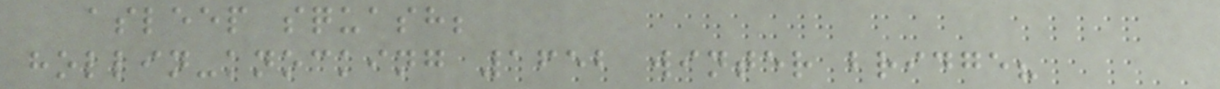asleep squash;
hollin-knocking 1652 winter bridge?
